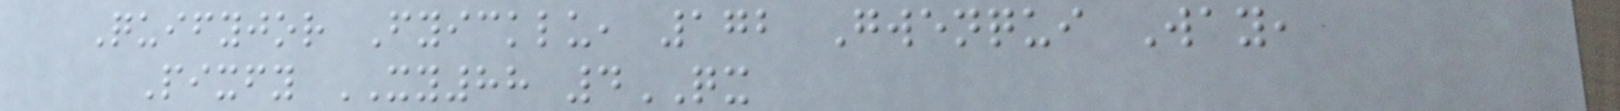Quifyjor Fyicklu, 172 Gwenqui Way,
Pixfy XY88 4QX
